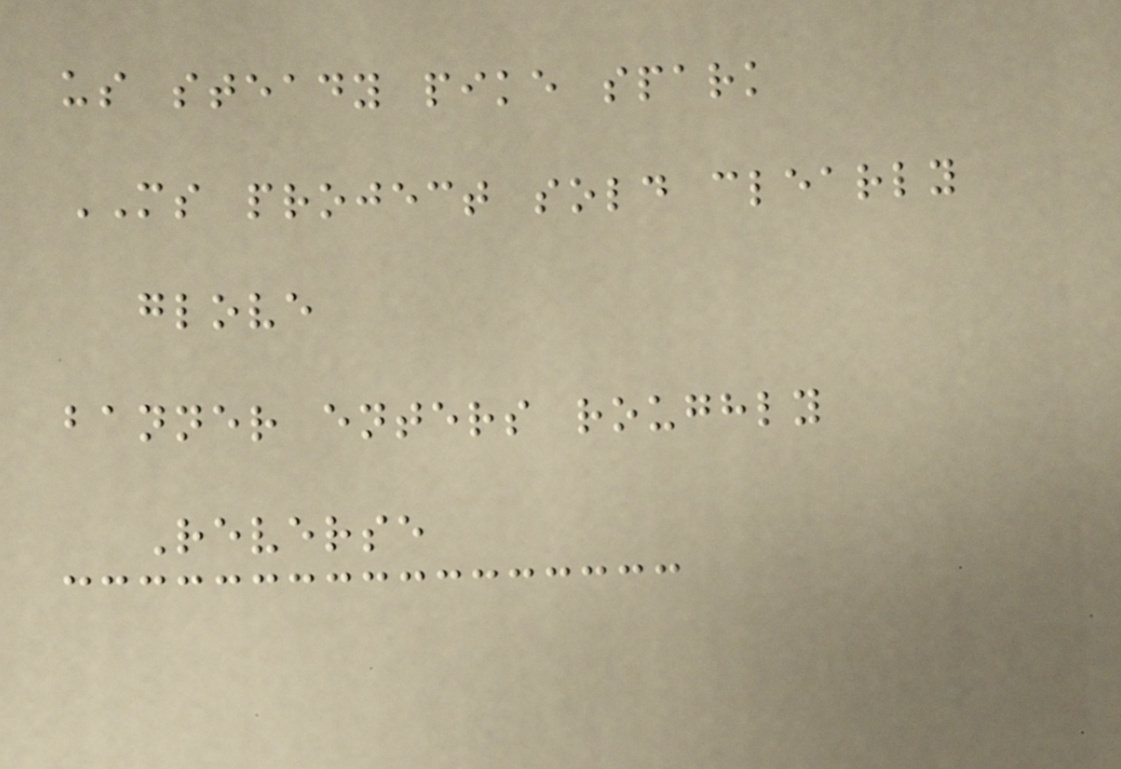us steady pike spark
MS project sold clearly
glove
banner enters roughly
Reverse
